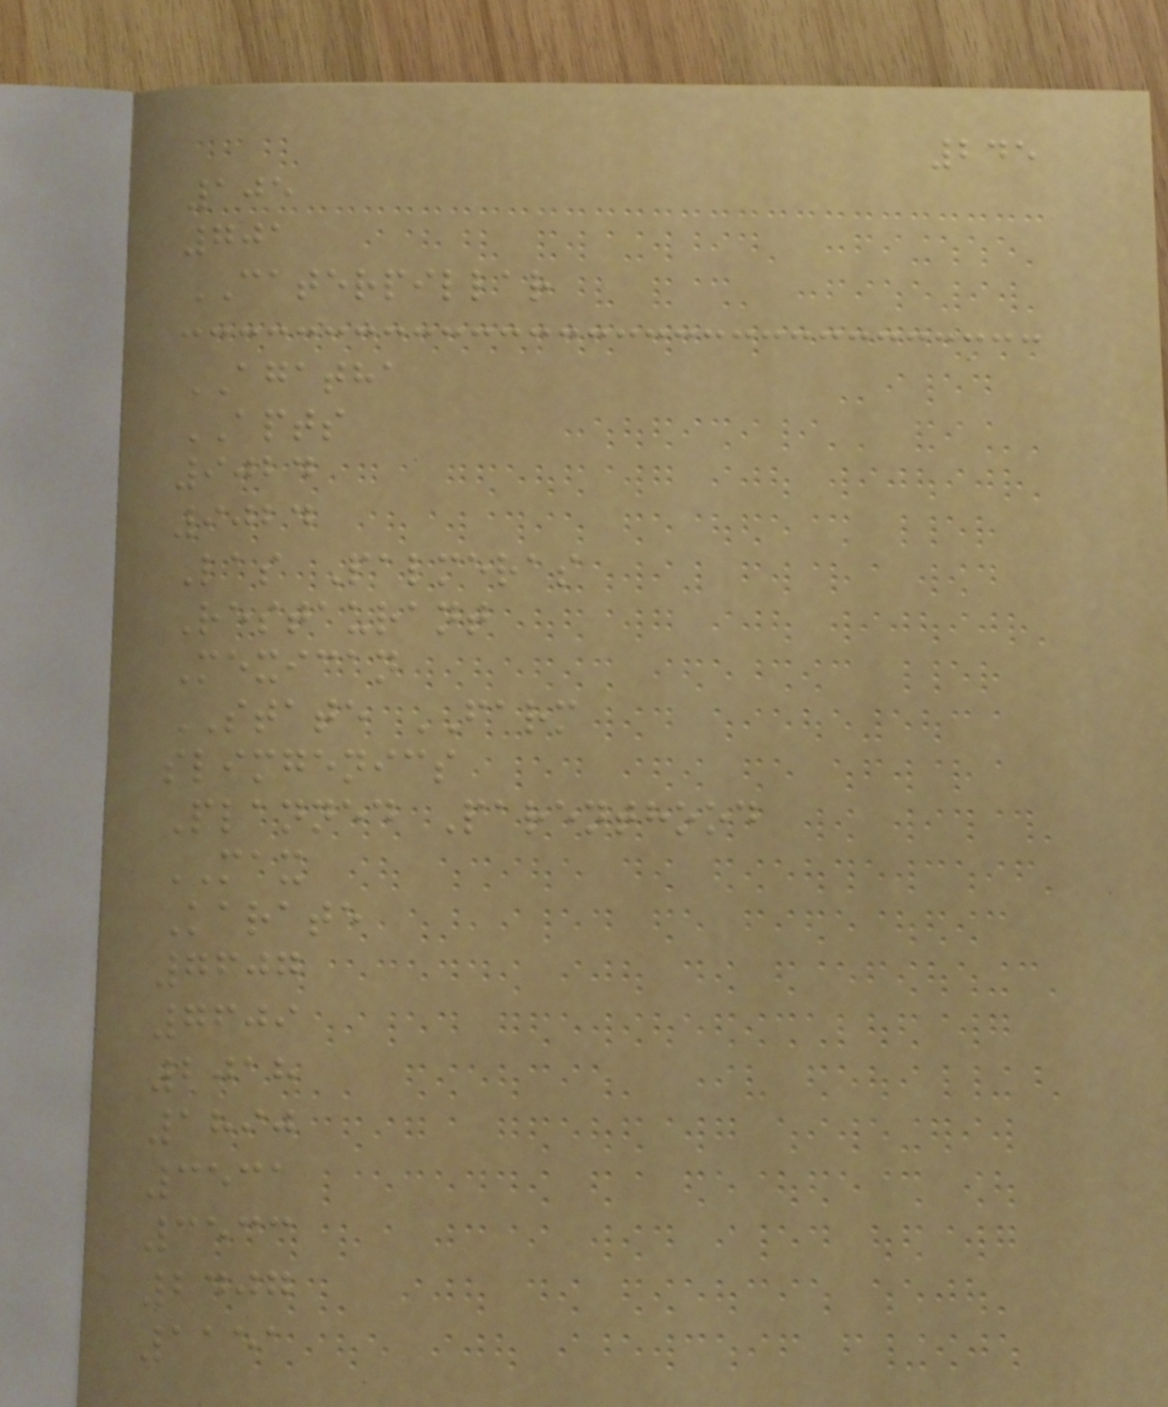245
105
701
CATERPILLAR
AGATHA
APTS
9024
9024
Las Palmeras
Restaurant
Mexican
STATE FARM
slimgenics
Planned Parenthood
MAX
Karate
7607
7609
2018
1890
3531
3533
2407
1151
